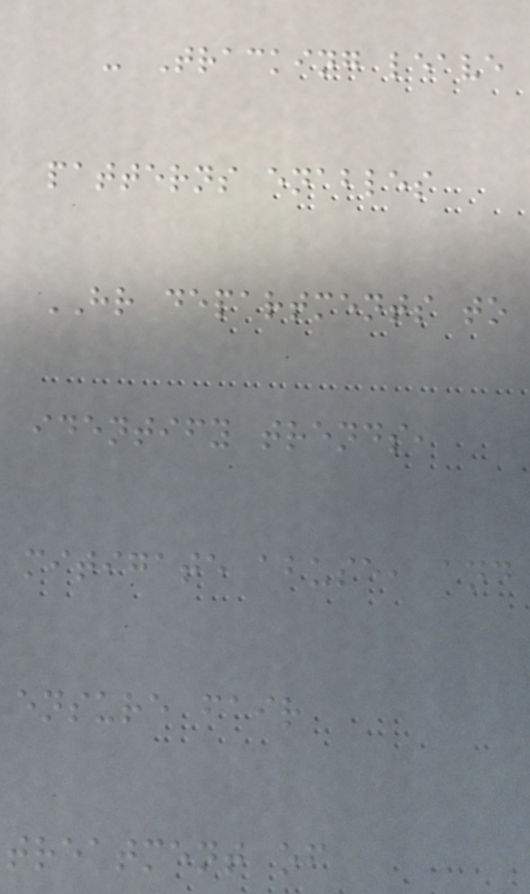- Tracking leave
patterns enables
HR departments to
identify trends,
mitigate abuse, and
ensure fair
treatment of
